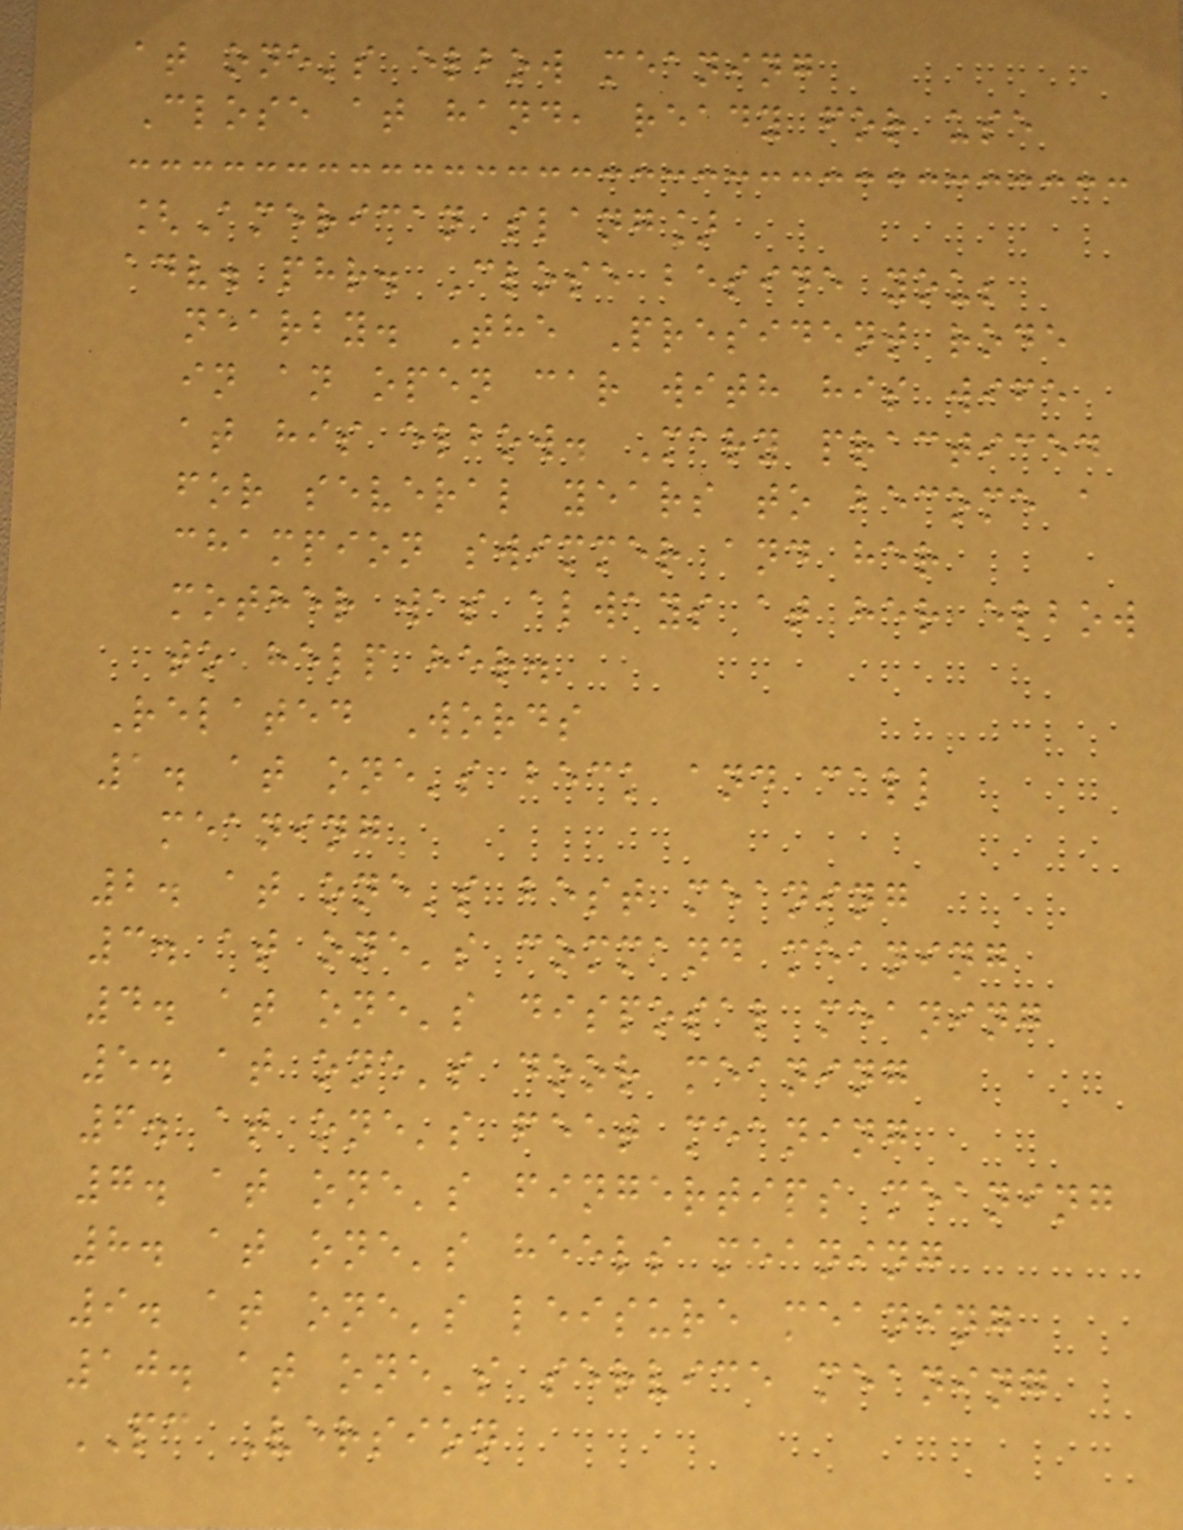at one's elbow meaning
Close at hand, ready for use
[American slang]
adv. phr. Close beside you;
nearby. The President rode
in an open car with his wife
at his elbow. Mary practiced
for several years to become a
champion swimmer and her
mother was always at her elbow
to help her.
Related Words
1. at one's beck and call
meaning
2. at one's best meaning
3. at one's command meaning
4. at one's disposal meaning
5. at one's door meaning
6. at one's feet meaning
7. at one's fingertips meaning
8. at one's heels meaning
9. at one's leisure meaning
10. at one's service meaning
PC Version
